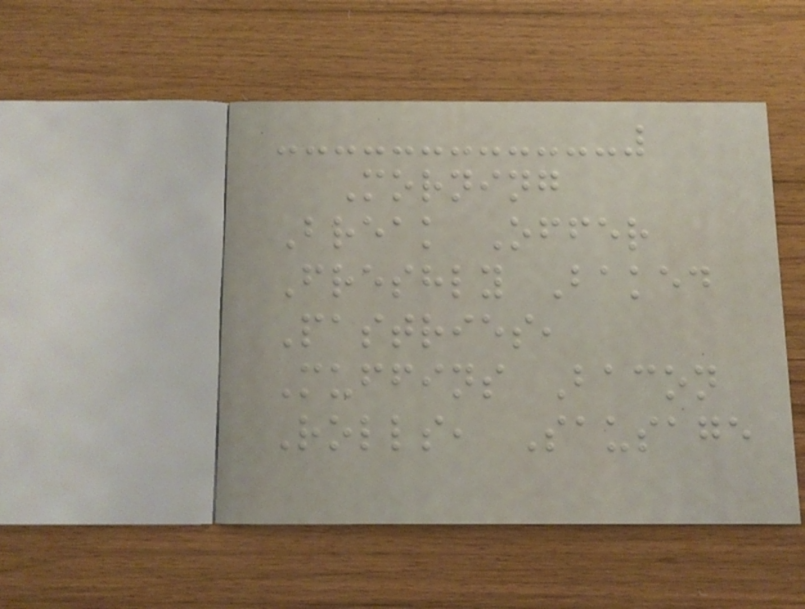Morning
Break Offer
Freshly Baked
Pastries,
Muffins Bacon
Rolls, Sausage
